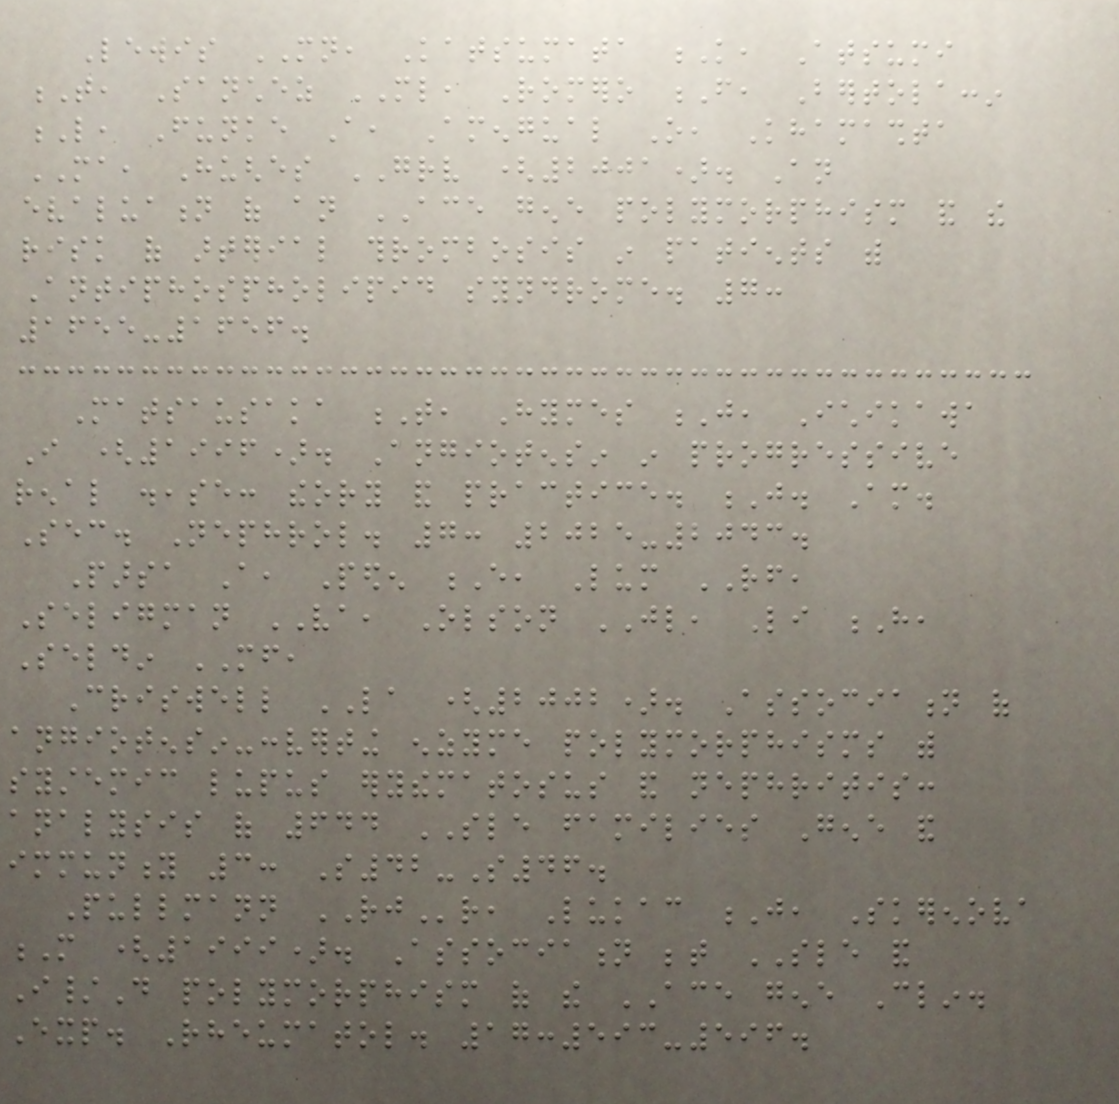Lewis MN, Katsumata K, Atsumi
T, Sanchez ML, Romero F, Bertolaccin
L, Funke A, Amengual O, Khamashta
MA, Hughes GRV (2001). An
evaluation of an ACE gene polymorphism and the
risk of arterial thrombosis in patients with
Antiphospholipid syndrome. 7:
1655-1656.
Matsausaka T, Hymes J, Ichikawa
I (1996). Angiotensin in progressive
renal disease: theory and practice. J. Am.
Sec. Nephrol. 7: 2025-2043.
Parsa A, Peden E, Lum RF,
Seligman VA, Olson JL, Li H,
Seldin MF,
Criswell LA (2002). Association of
angiotensin-converting enzyme polymorphisms with
systemic lupus erythematosus and nephritis:
analysis of 644 SLE families Gene and
immunity 3: S42-S46.
Pullmann RJr, Lukac J, Skerenova
M (1999). Association between SLE and
I/D polymorphism of the ACE gene Clin.
Exp. Rheumatol. 17:593-596.
